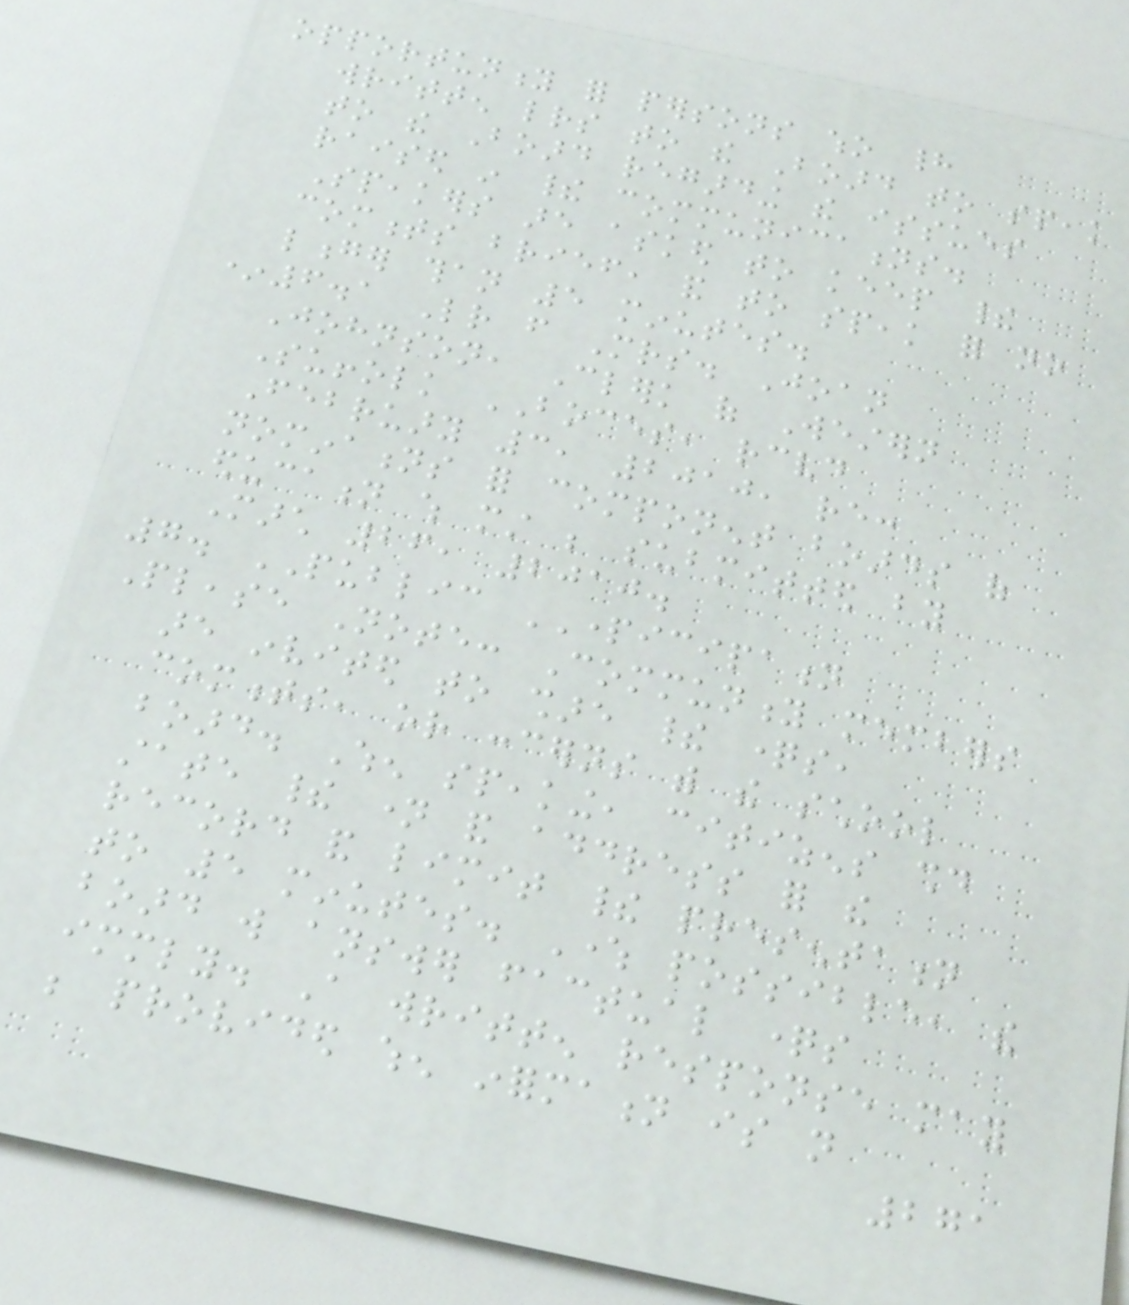opportunity for persons who had
written letters to the Board to speak
to the Board regarding the issues
raised in their communications.
Speakers are asked to keep their
comments brief, and to speak for no
longer than 5 minutes.
*6.1 Letter from Mrs. Joan
Johnson, Clerk of Western
Suffolk BOCES, received
February 3, 2010, re:
nominations for component boards of
education which must be submitted by
March 26, 2010.
7. PUBLIC PARTICIPATION
Please Note: Community members
are invited to share their questions,
comments, or concerns with the school
board. When speaking, citizens should
state their name and address for the
record and limit their presentation
to 5 minutes. Where possible, the
board will answer factual questions
immediately. A written response may
be provided when information is not
271
